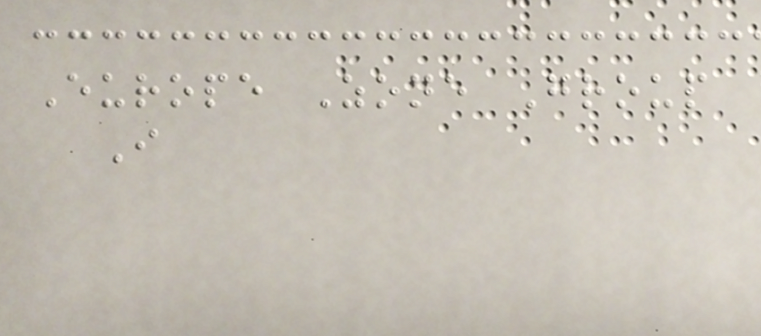Europe Zone Group
I
